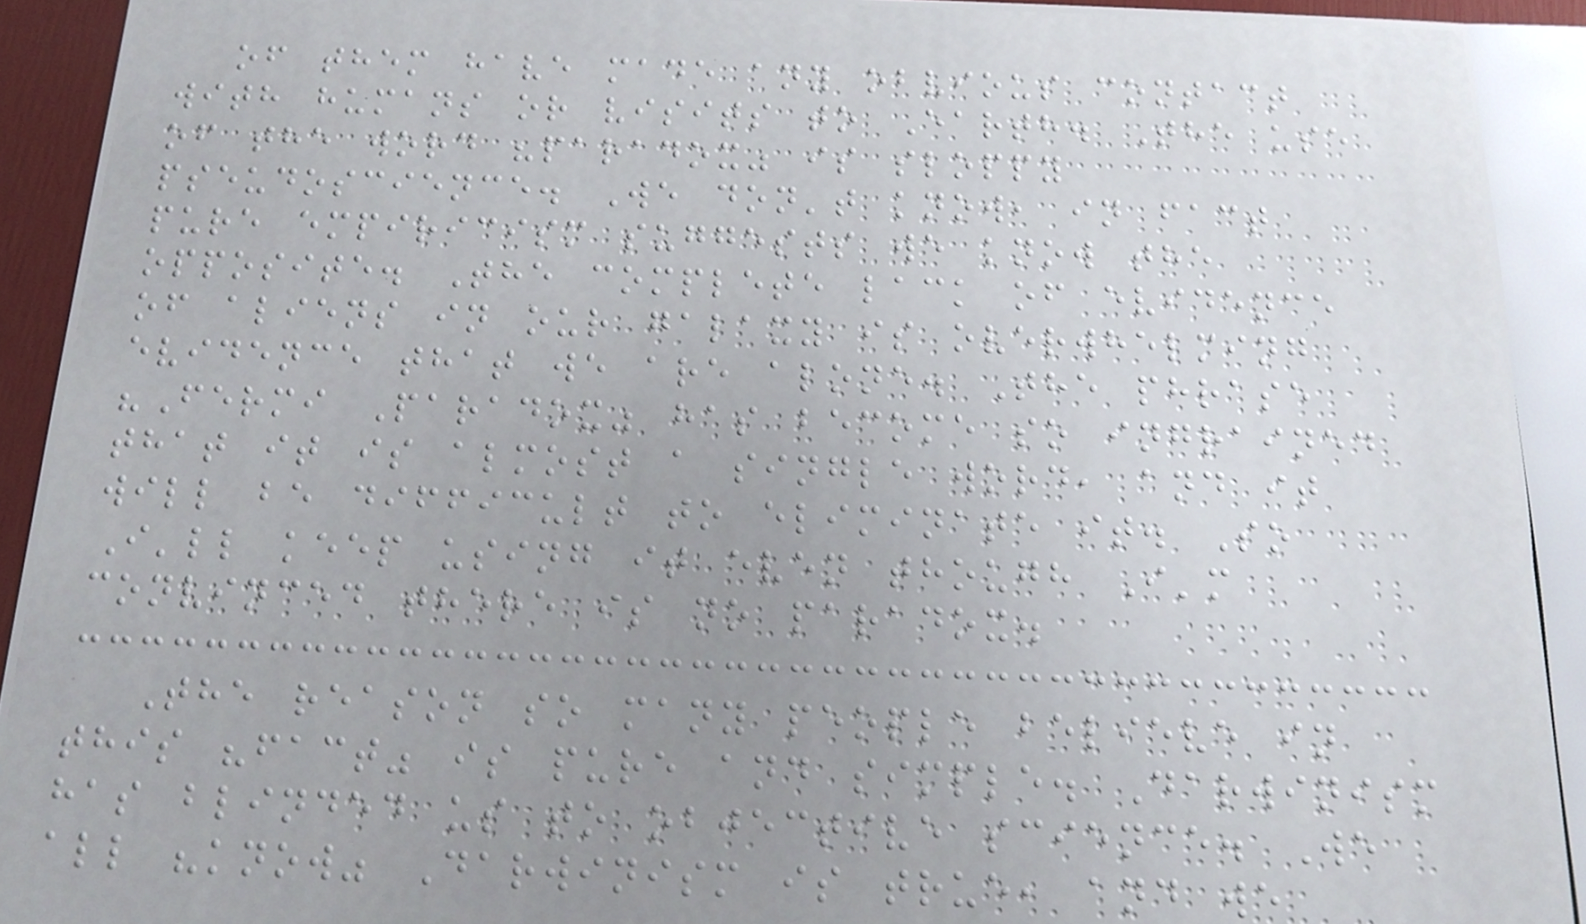of them have made any obvious contact
with humans or visits to Earth. The use
of the word "paradox" is sloppy
pseudoscience. We don't know, in fact
pure empiricism suggests we know the
opposite. The complete lack of evidence
of aliens in our galaxy is overwhelming
evidence that we are alone. The phrase
"Fermi Paradox" has become so ingrained
that it is almost a single word, and it
will be difficult to eliminate it. So
I'll keep using it even though I'm
convinced there is no paradox.
The reason so many people believe in
this "fact" is pure and simple. Darwinism
has blinded us to objective science. We
all "know" Darwinism is true, and we
